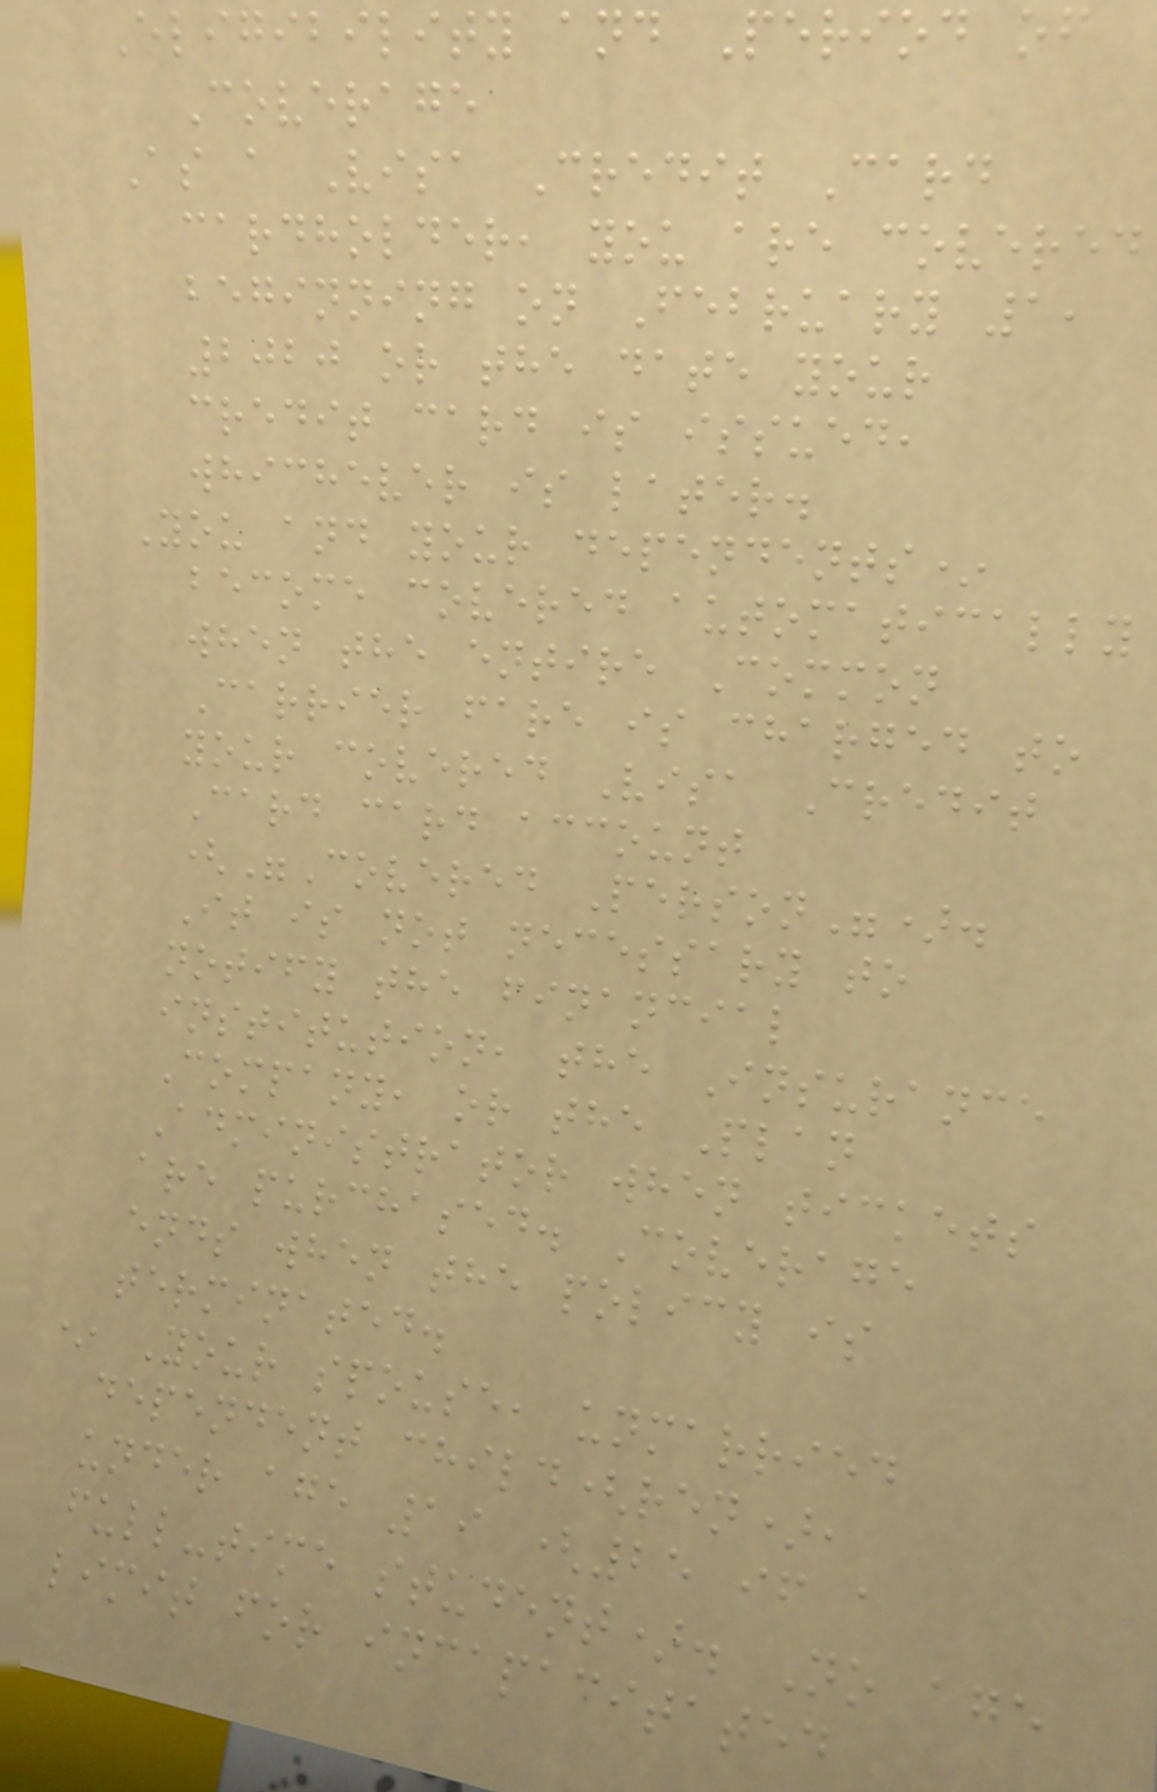Eligibility and Period of
Coverage
As a Visa Credit Card
cardholder, you are covered
beginning on February 1,
2020 or the date your
credit card is issued,
whichever is later.
You and your dependents*
become covered automatically
when the entire Common
Carrier fare is charged to
your covered Visa Credit
Card card account
("Covered Person").
It is not necessary to
notify the financial
institution, the Insurance
Company, or the Plan
Administrator when tickets
are purchased. Coverage
ends when the policy is
terminated.
* Your spouse, unmarried
dependent child(ren),
under age 19 (25 if a
full-time student). No age
limit for incapacitated
